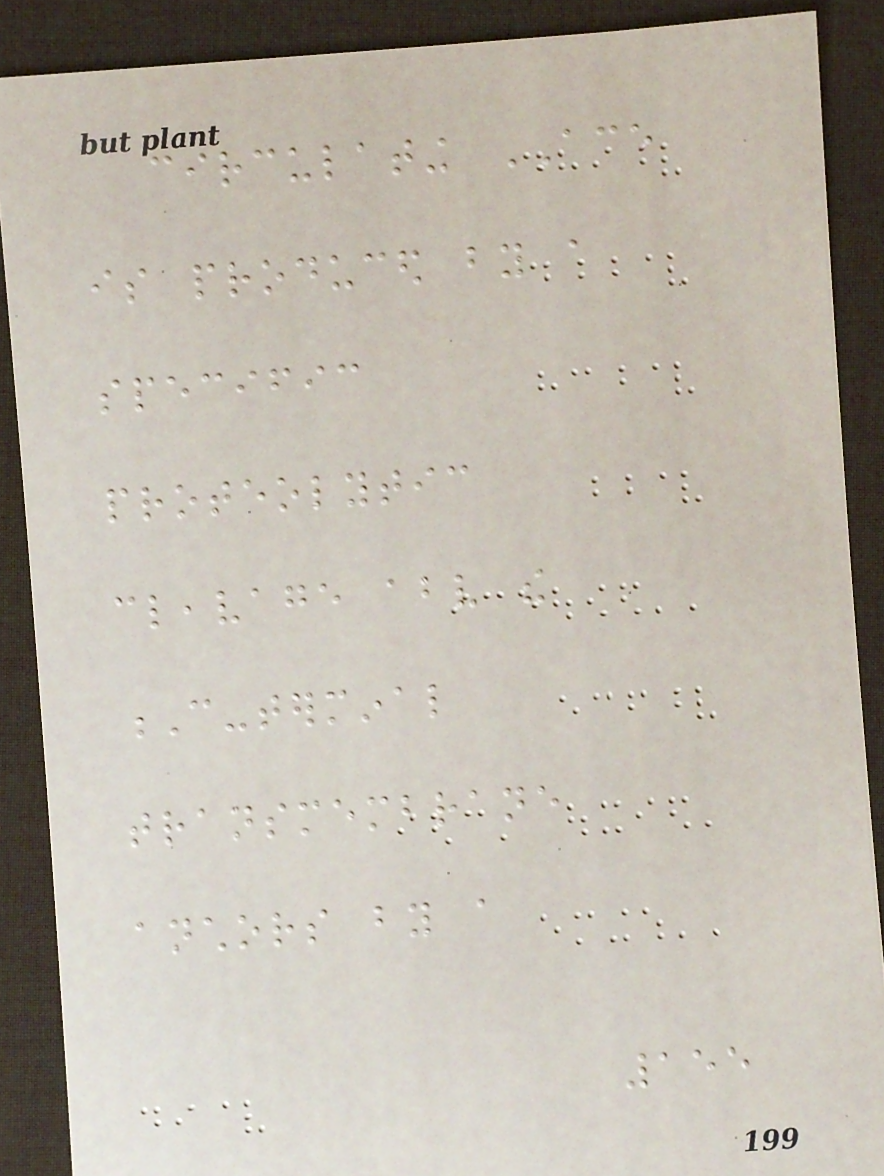circulating ACE
is produced by a
specific
proteolytic
cleavage above the
C-terminal
transmembrane
anchors by a
155
